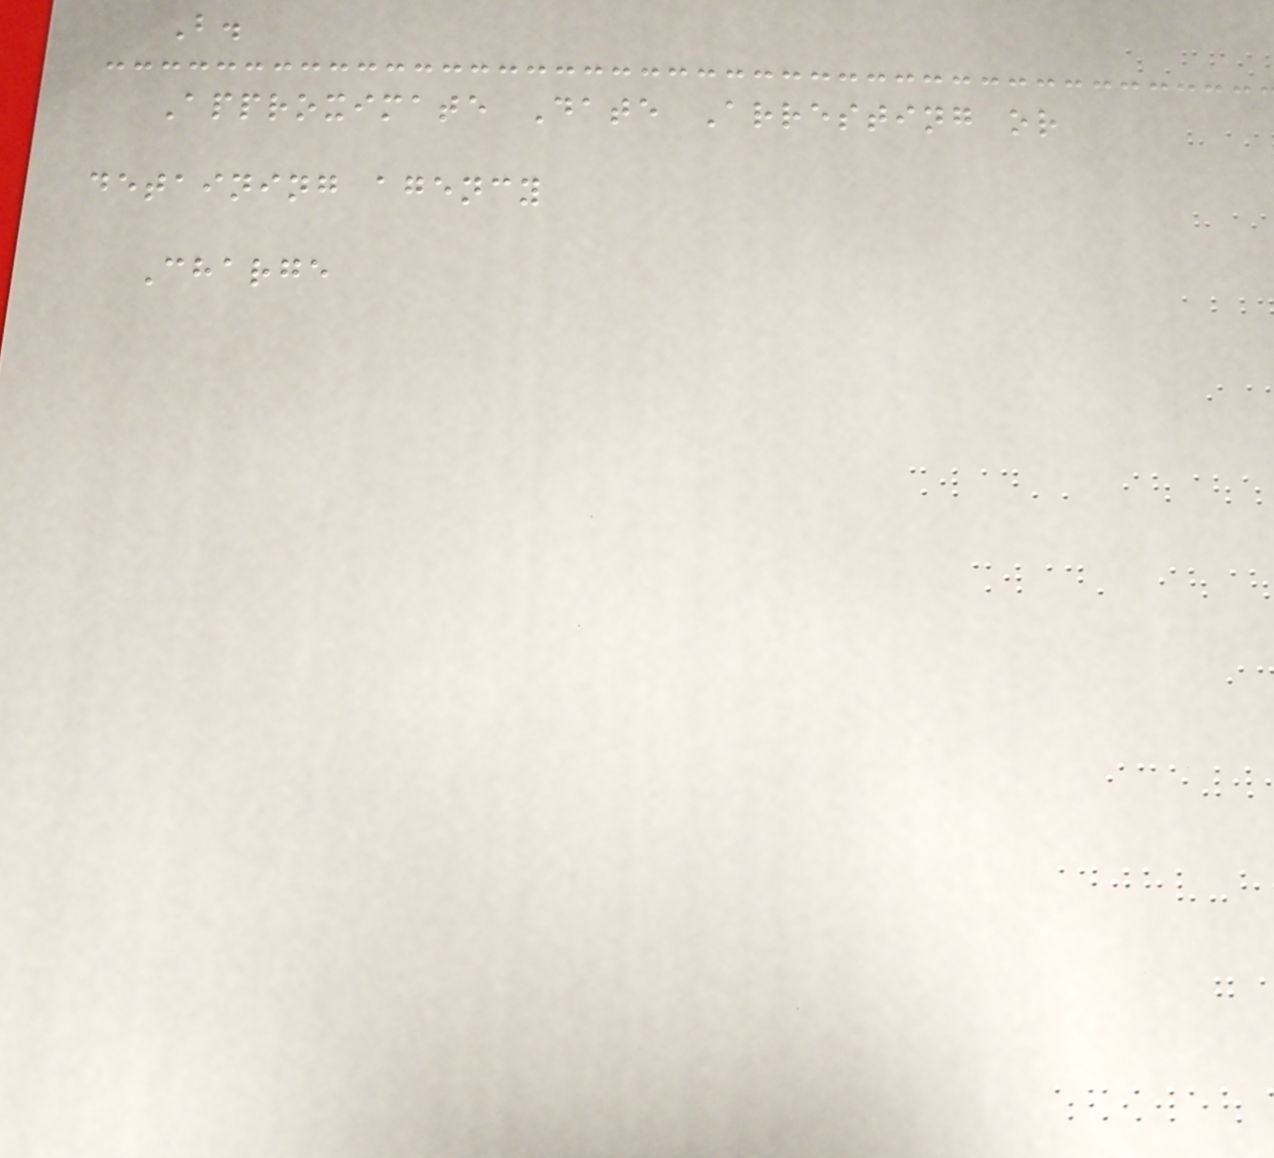B.
Approximate Date Arresting or
detaining agency
Charge
